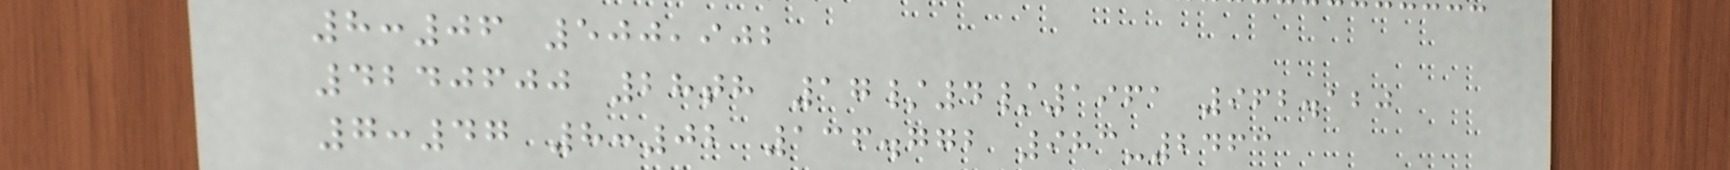8:06 500,902
4240600 28th 17/4/1961 962.120
7:47 8:02 136.772 983-2463
